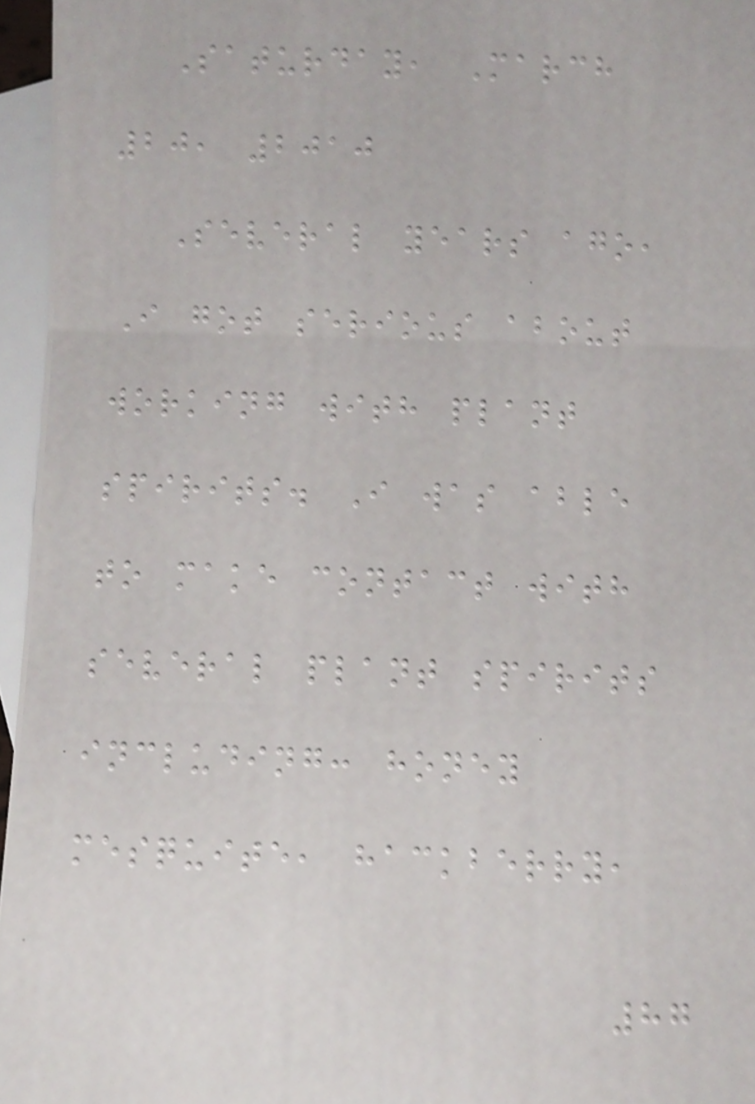Saturday, March
20, 2010
Several years ago,
I got serious about
working with plant
spirits. I was able
to make contact with
several plant spirits
including: honey
mesquite, hackberry,
87
